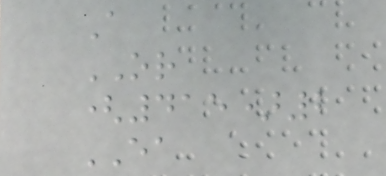A
OR
(415)2
EA
